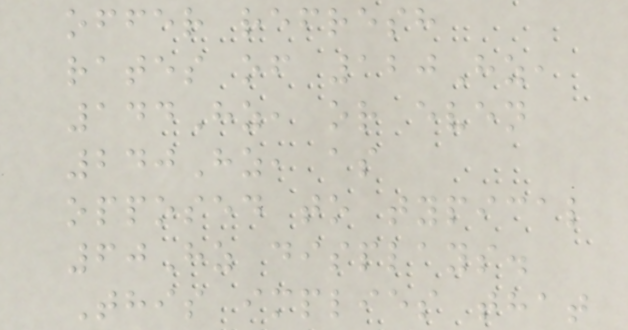offer refresh
rates of 120Hz,
144Hz, or even
240Hz, as
opposed to typical
60Hz displays.
This implies that
